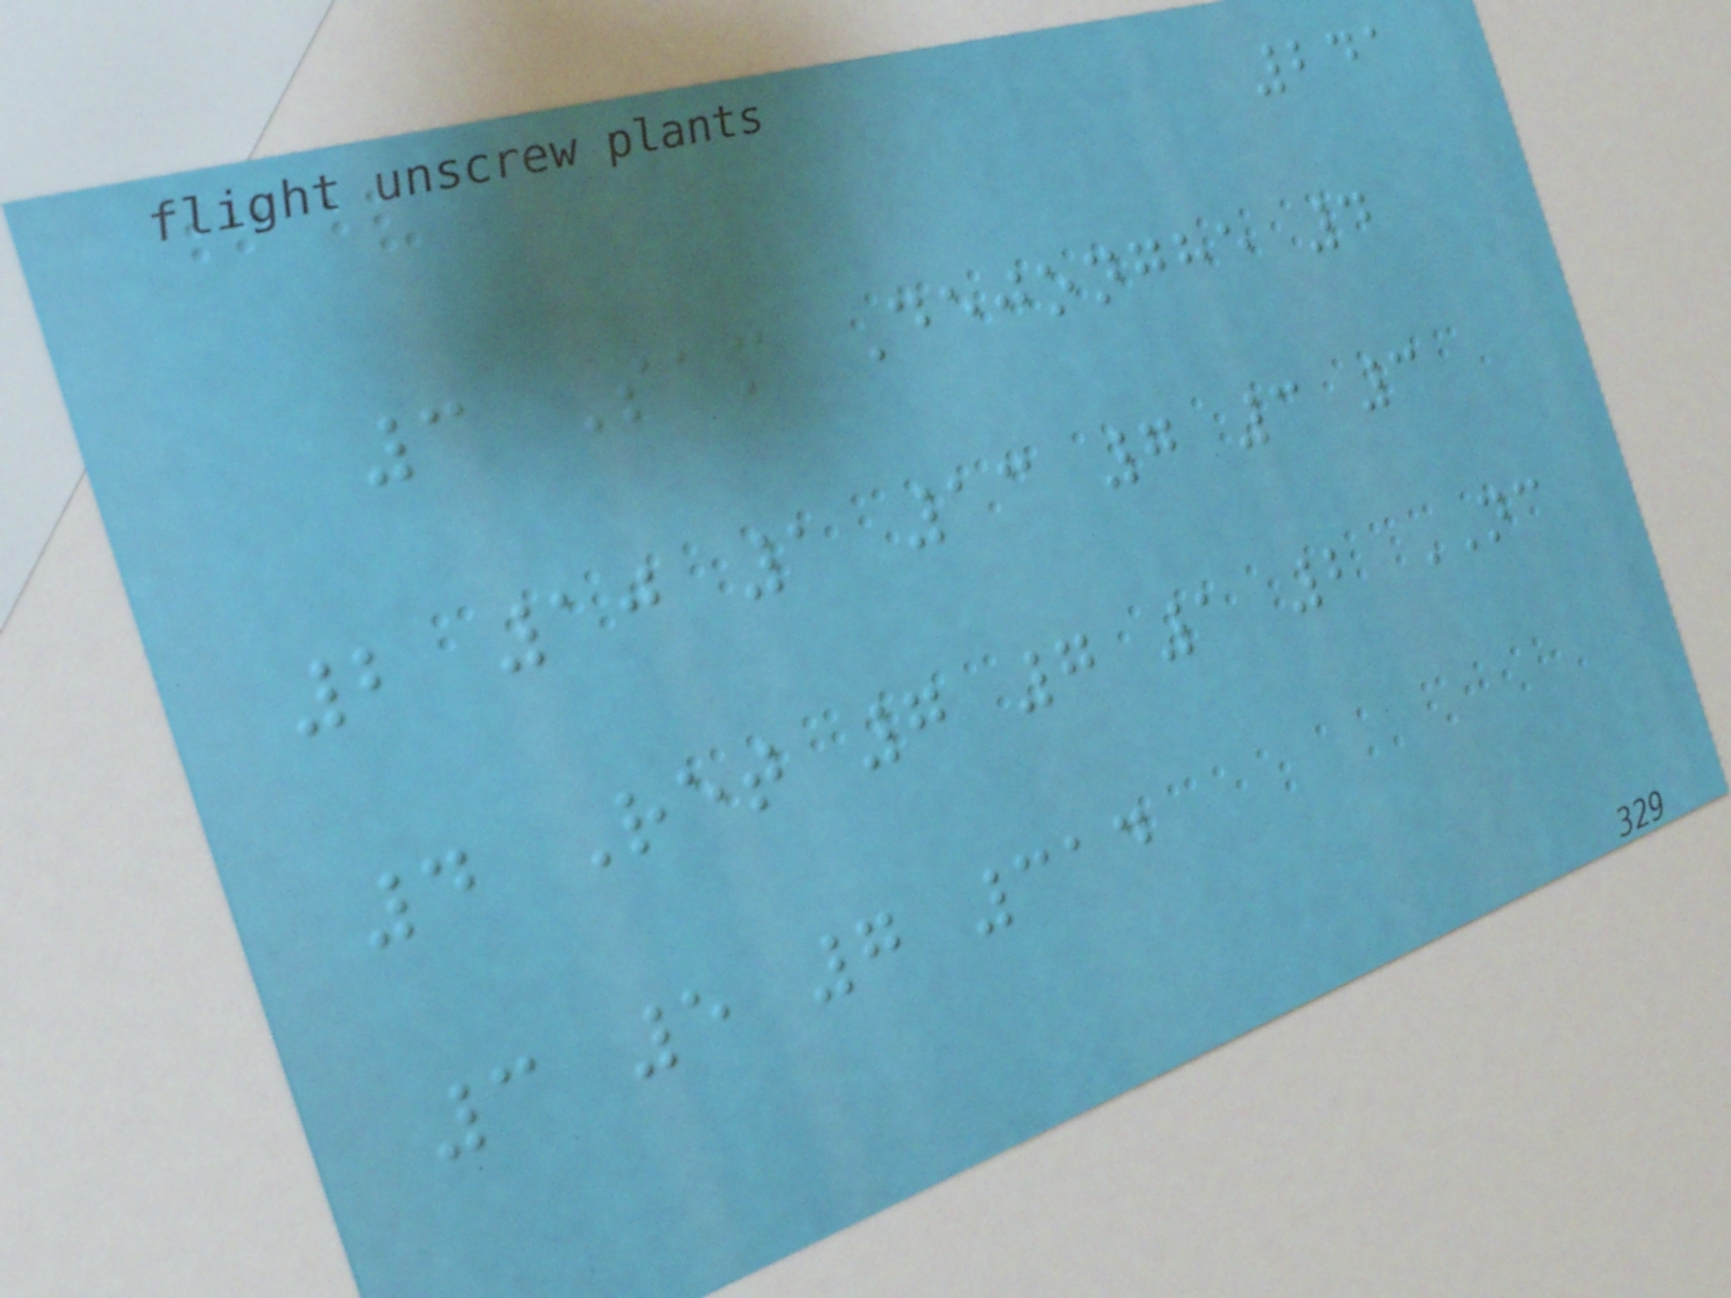241
3 Sam Dejonghe 4
2 10 1 13 7 3 3
4 Ret 7 7 1 2 NC
3 5 7 314
